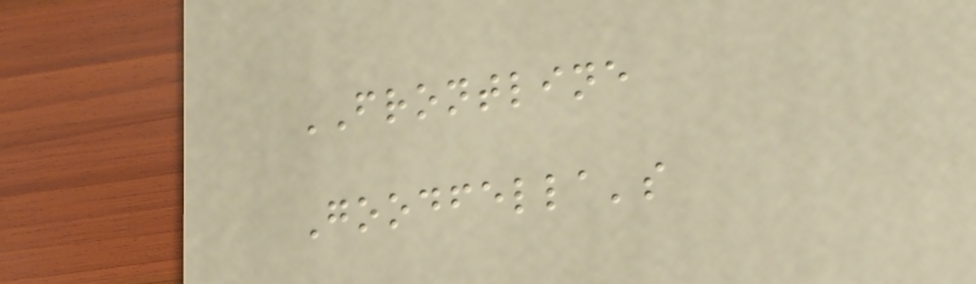FRONTLINE
Goodfella's
